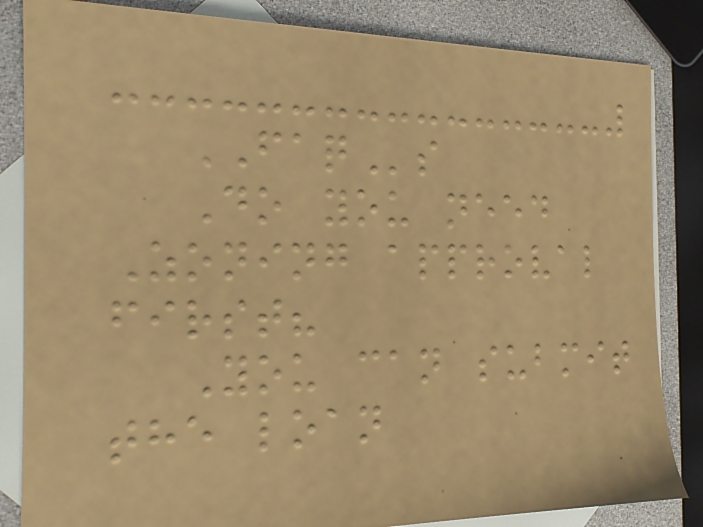FAQs
Do you need
Zoning approval
first?
You can submit
the loan
